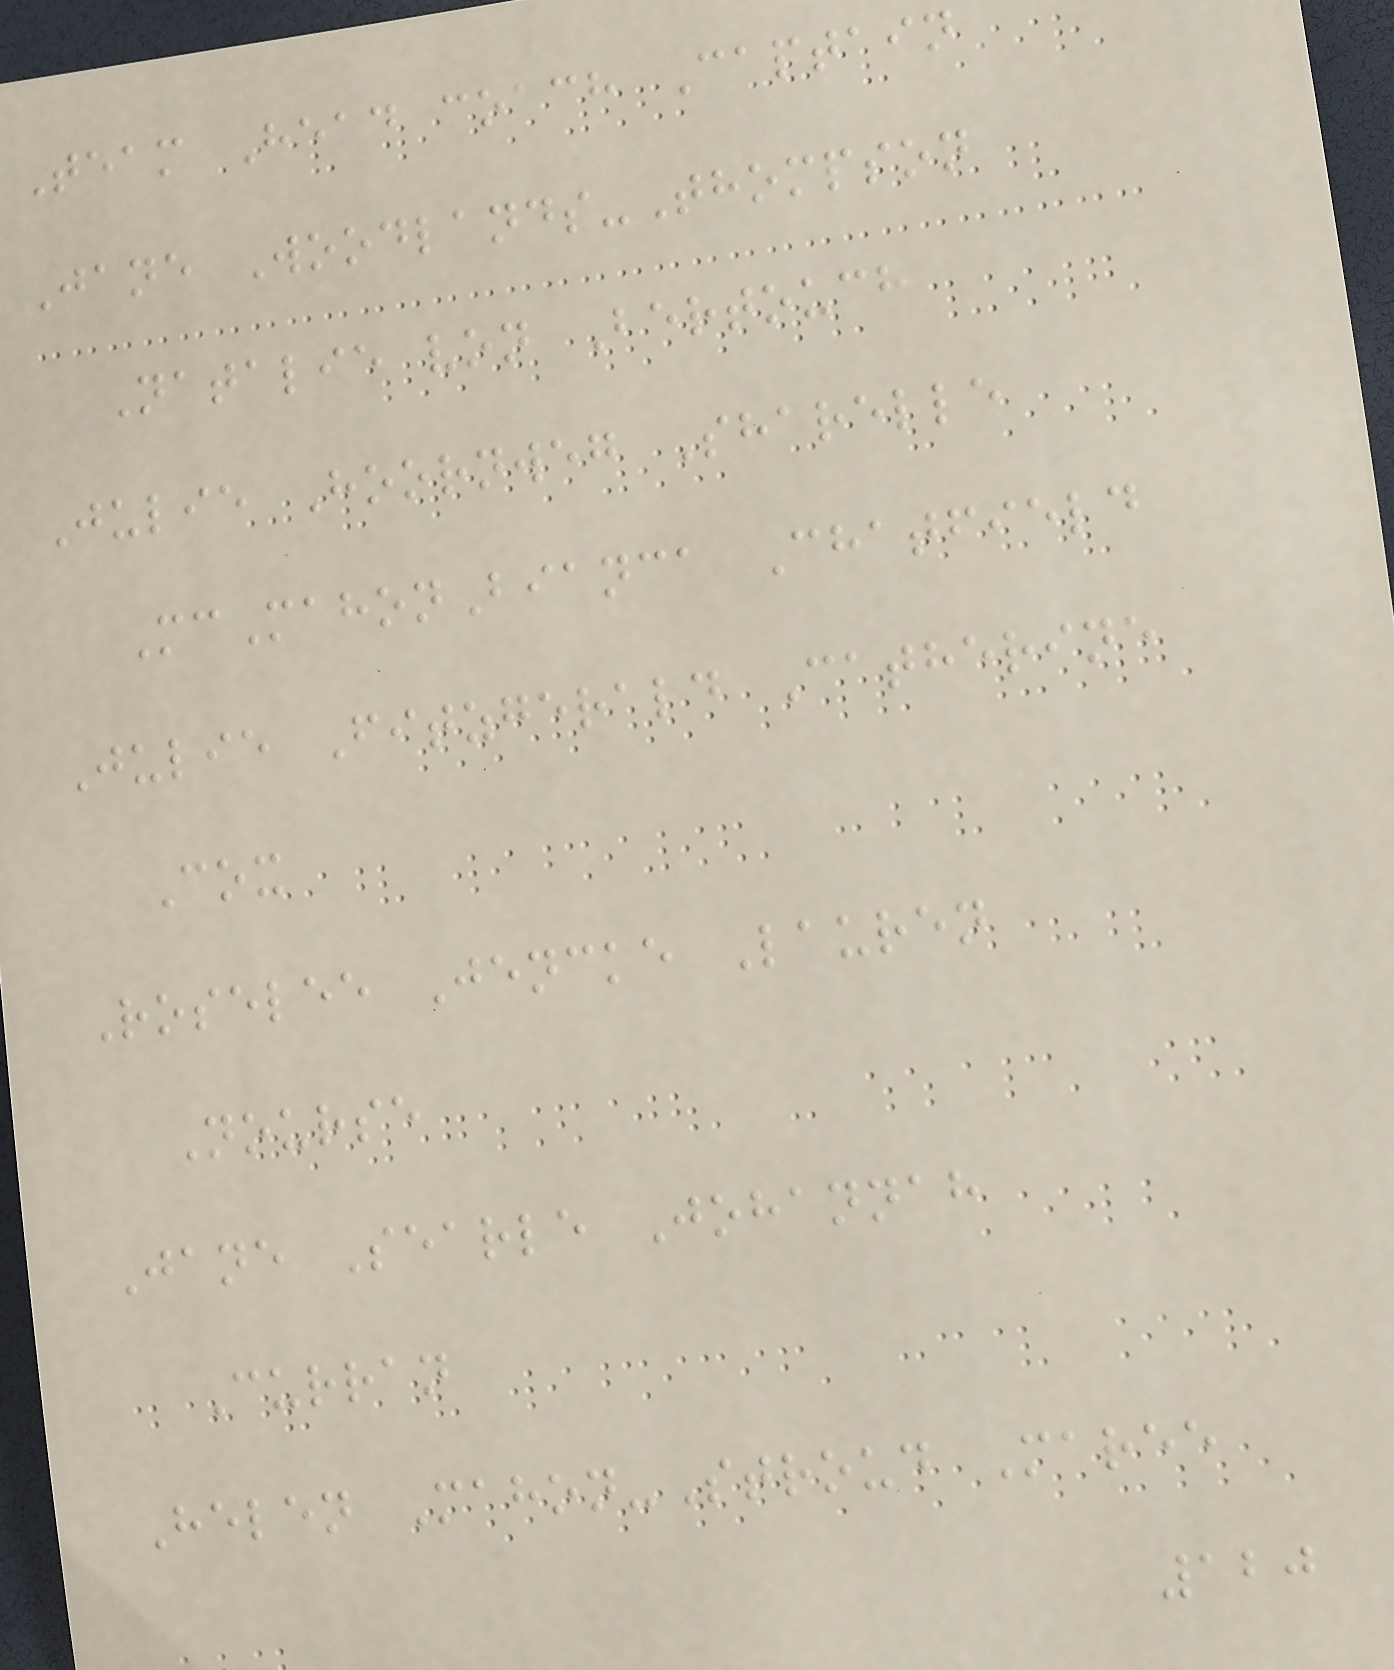Team Head coach Captain
Jane Woodlands-Thompson
Natalie von Bertouch
Julie Hoornweg Sharelle
McMahonBianca Chatfield
Julie Fitzgerald Catherine
Cox
Roselee Jencke Lauren
Nourse
Jane Searle Johannah
Curran
Helen Mahon-Stroud Maree
120
